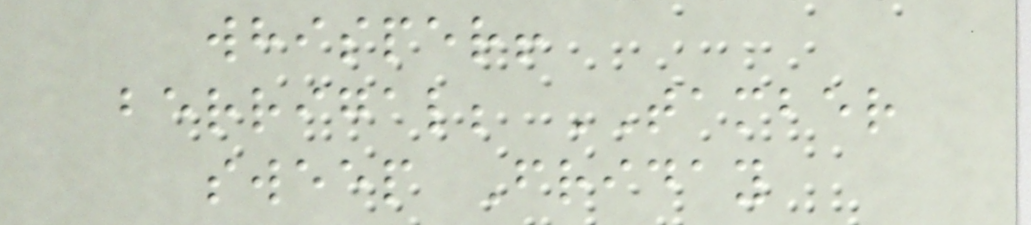whisper!
berrigal; TAMBER
sweep Friday
